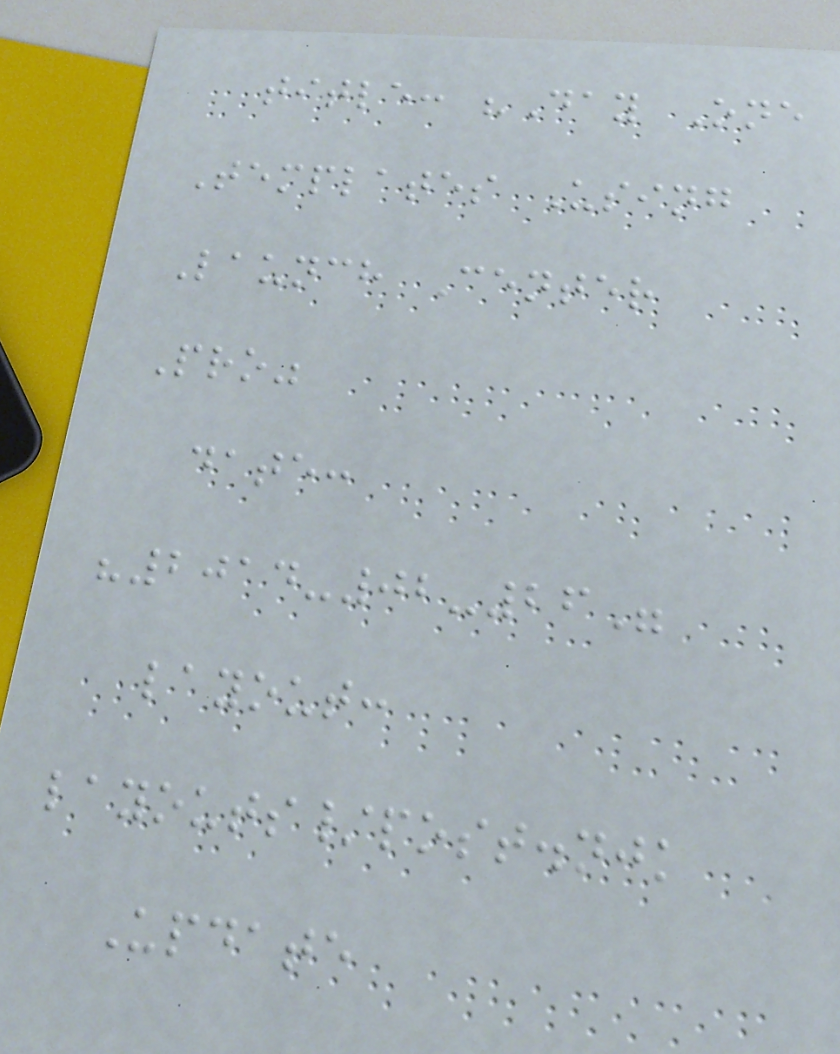title: "Day One
Templates Using
Launch Center
Pro"
date:
"2014-02-26"
layout:
layouts/post.njk
Update
